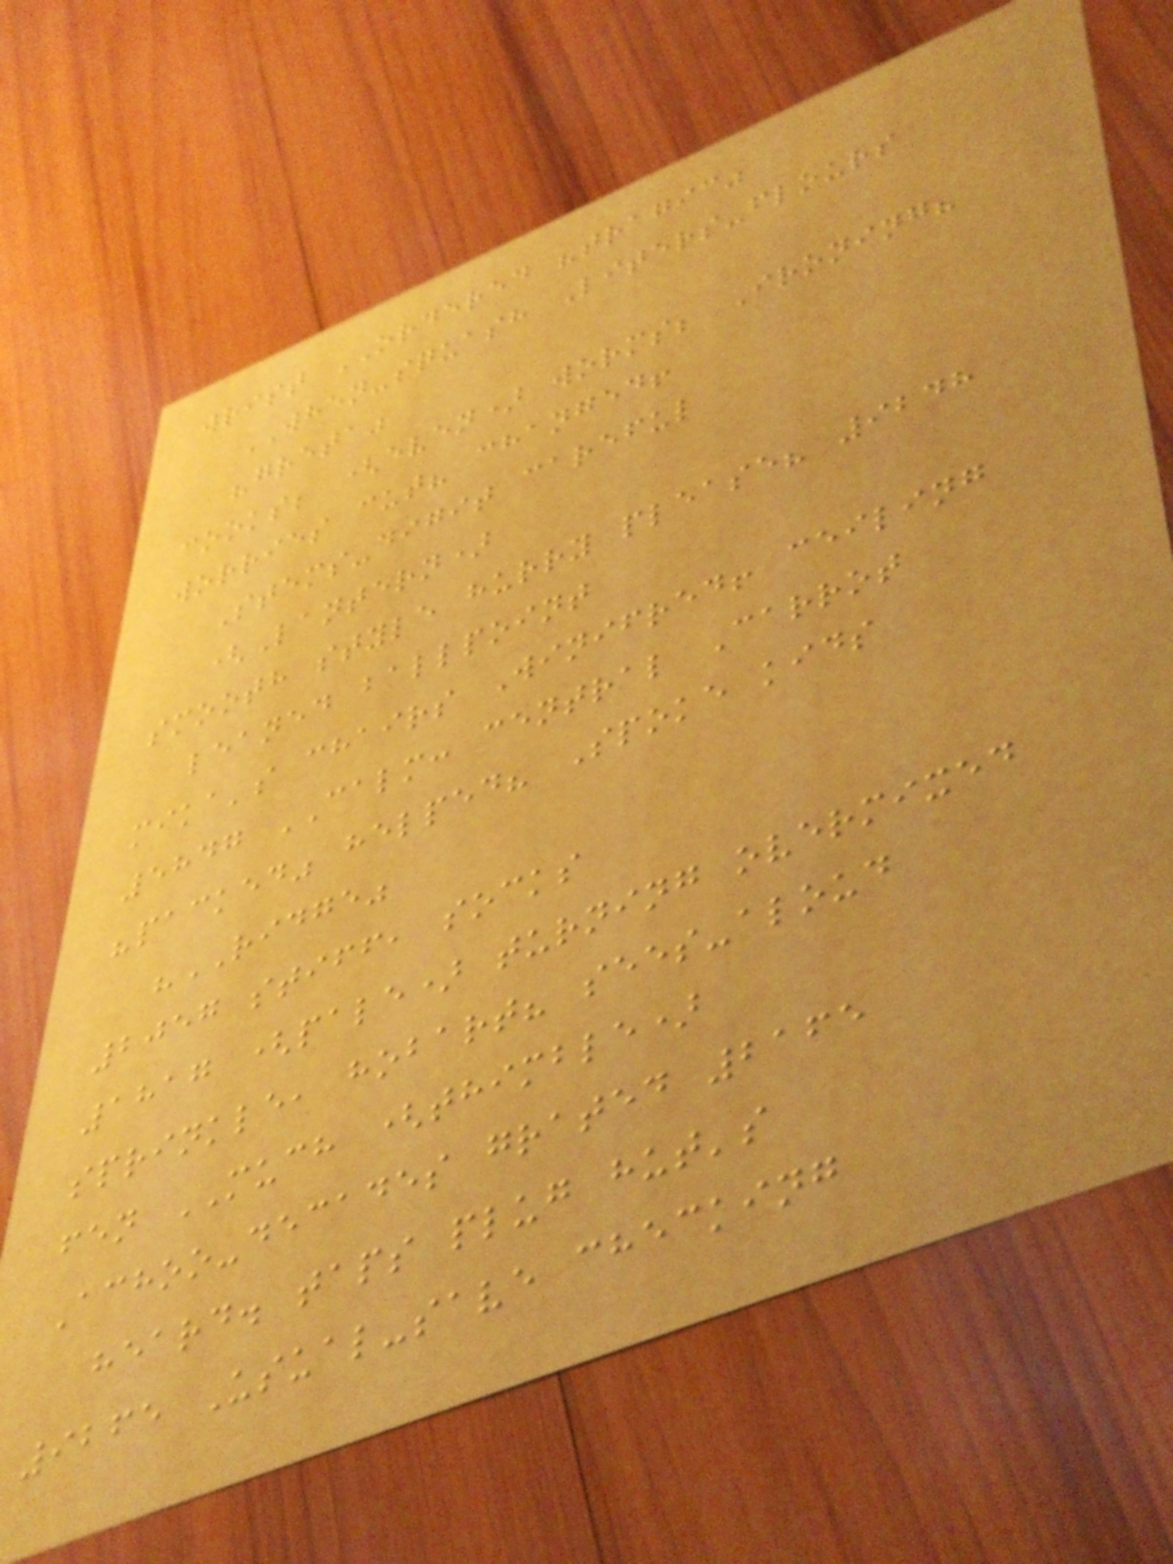wrist ORDERED "tragic"
WHEN-squash Liters-flours
"greta"
cooks; (even) worms; Ironing?
worries cut? changed!
Stems-digit careful
(Lantern)
smooth style hurry please? 9248
leaned ballpoint
mika's chairs Winifred! ceiling
5847 CALM: central Carrot
"packed" helped? Spoke kids
"RIDGE"
2057 stiff, socks
1817 (pale) turning overmixed
sprinkle, hobart? sees-aloud
fen MUCH (thimble)
Achoo-decades grated 2165
heard. taps plug hut's
9265 Usual-save checking
